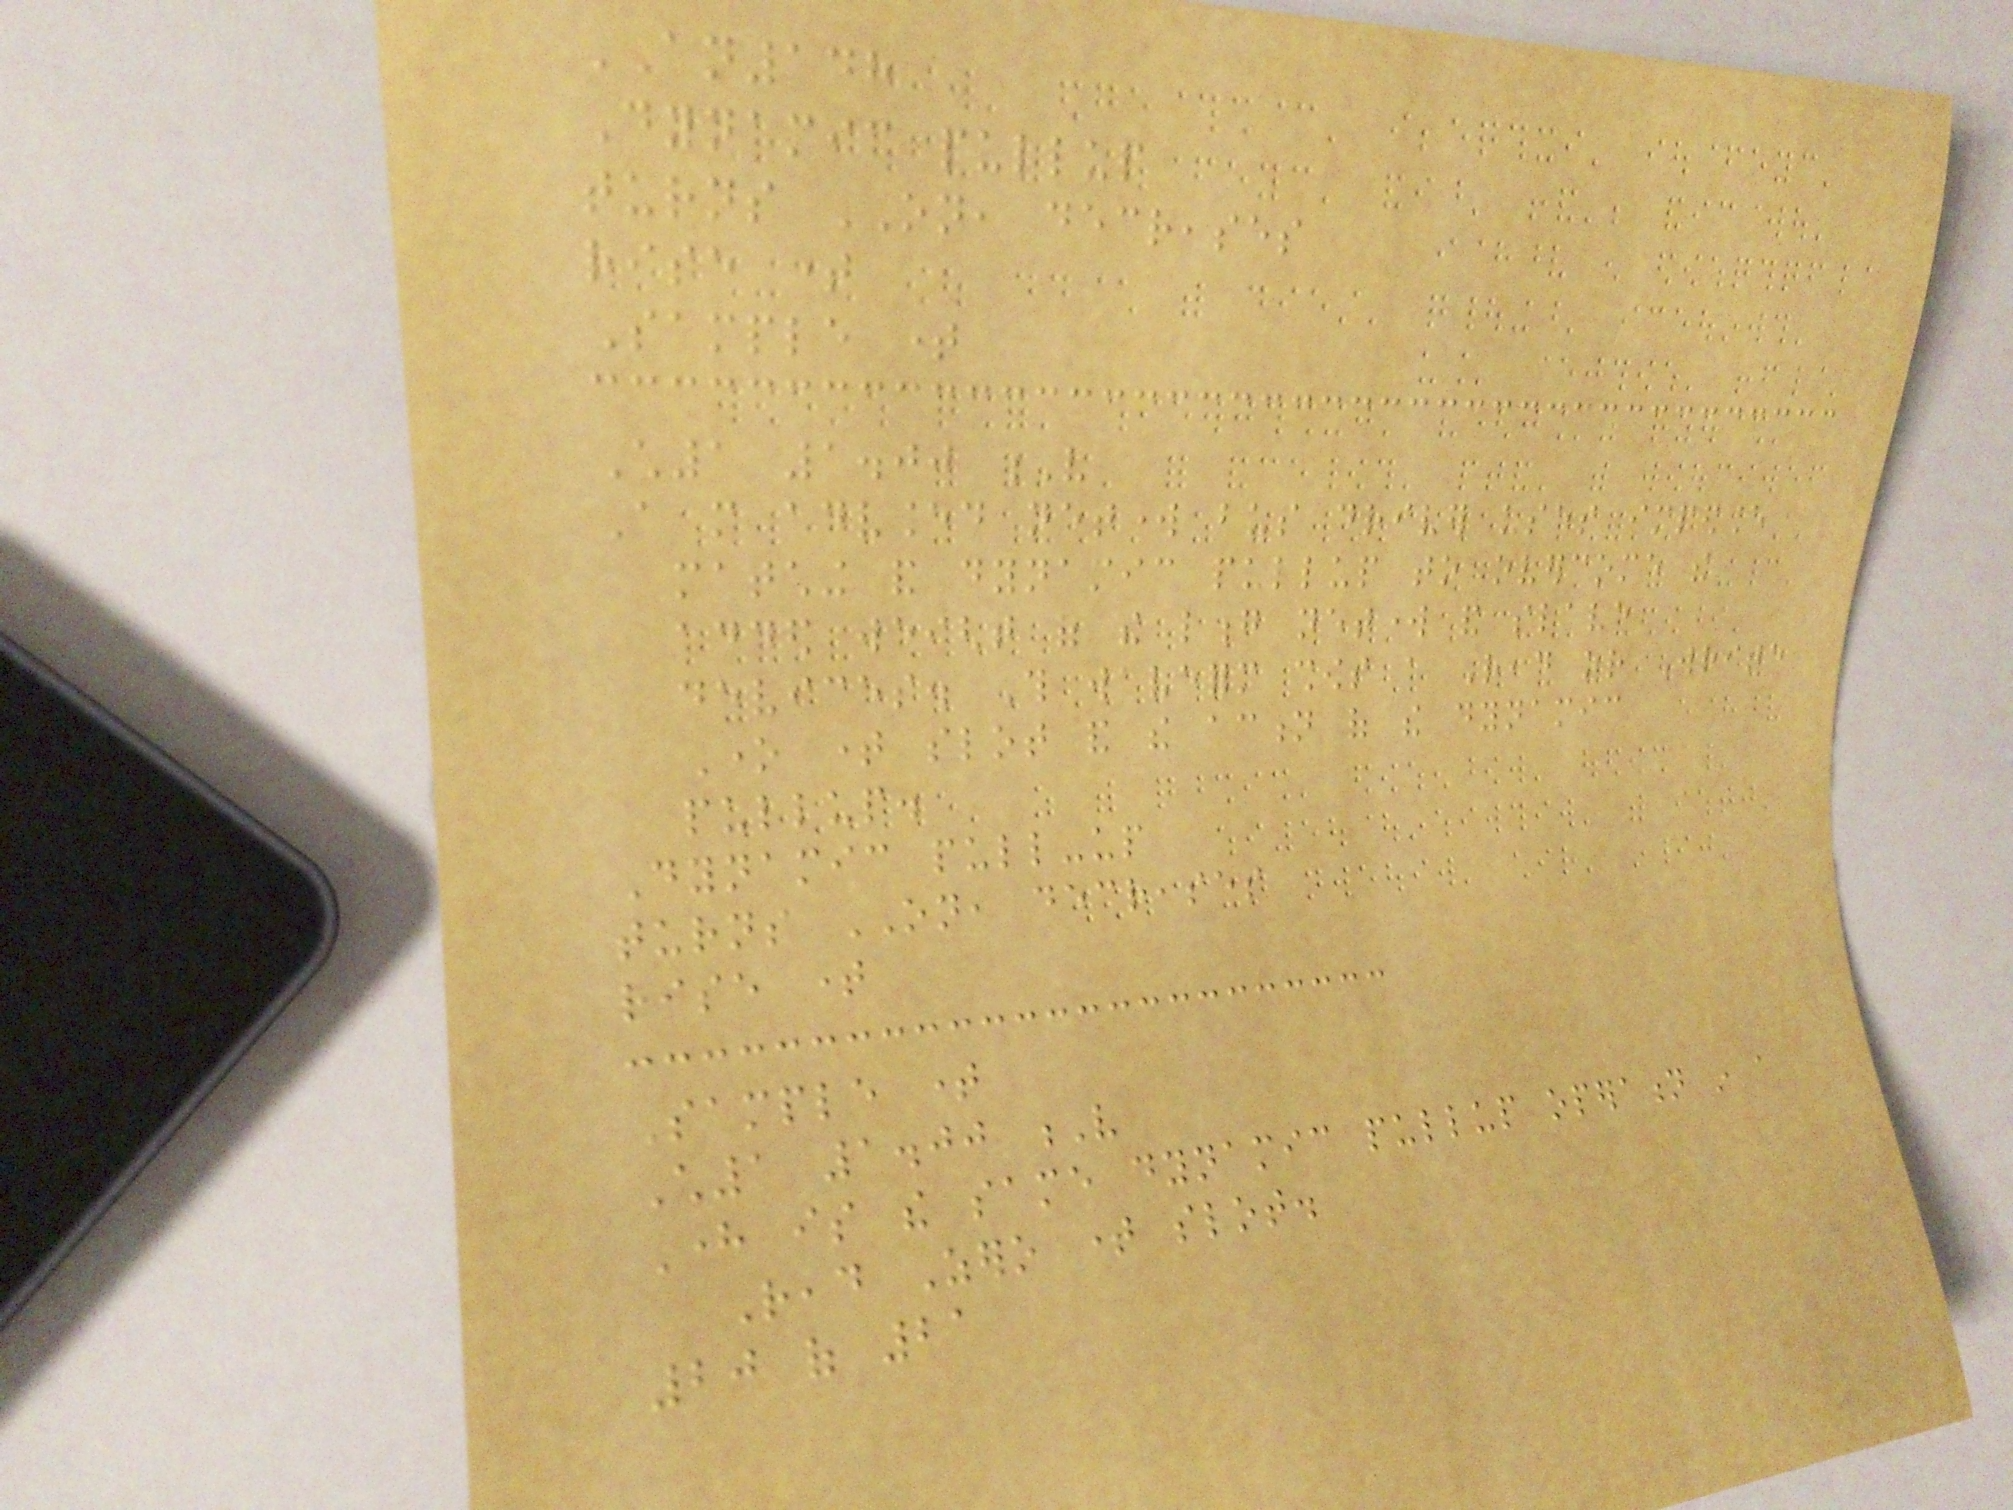AN148
Dynamic pullup
turns ON, decreases
rise time
Sample time
Ch1 1.00 V
A more advanced network bus driver uses impedance
matching and dynamic pullup to overcome the
added weight of the long network and slave
devices. This waveform shows a Read or Write
One time slot and the action of the dynamic
pullup.
Dynamic pull-up
turns ON, decreases
rise time
Sample time
Ch1 1.00 V
Here is the same dynamic pullup operation in a
Read Zero time slot.
20 of 21
